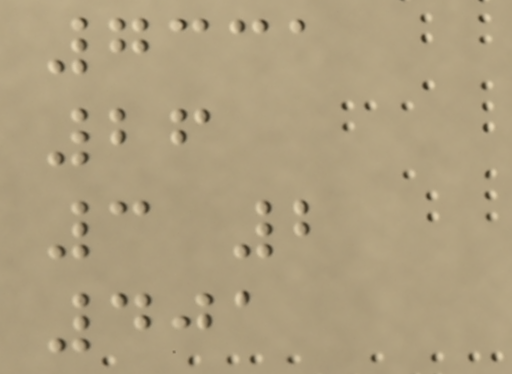7331
26
3 2
401
